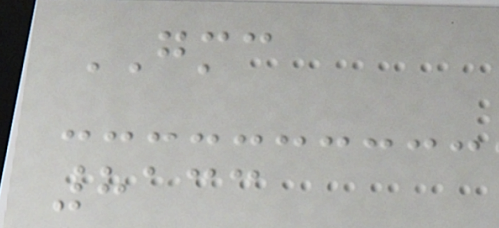GMC
8133
